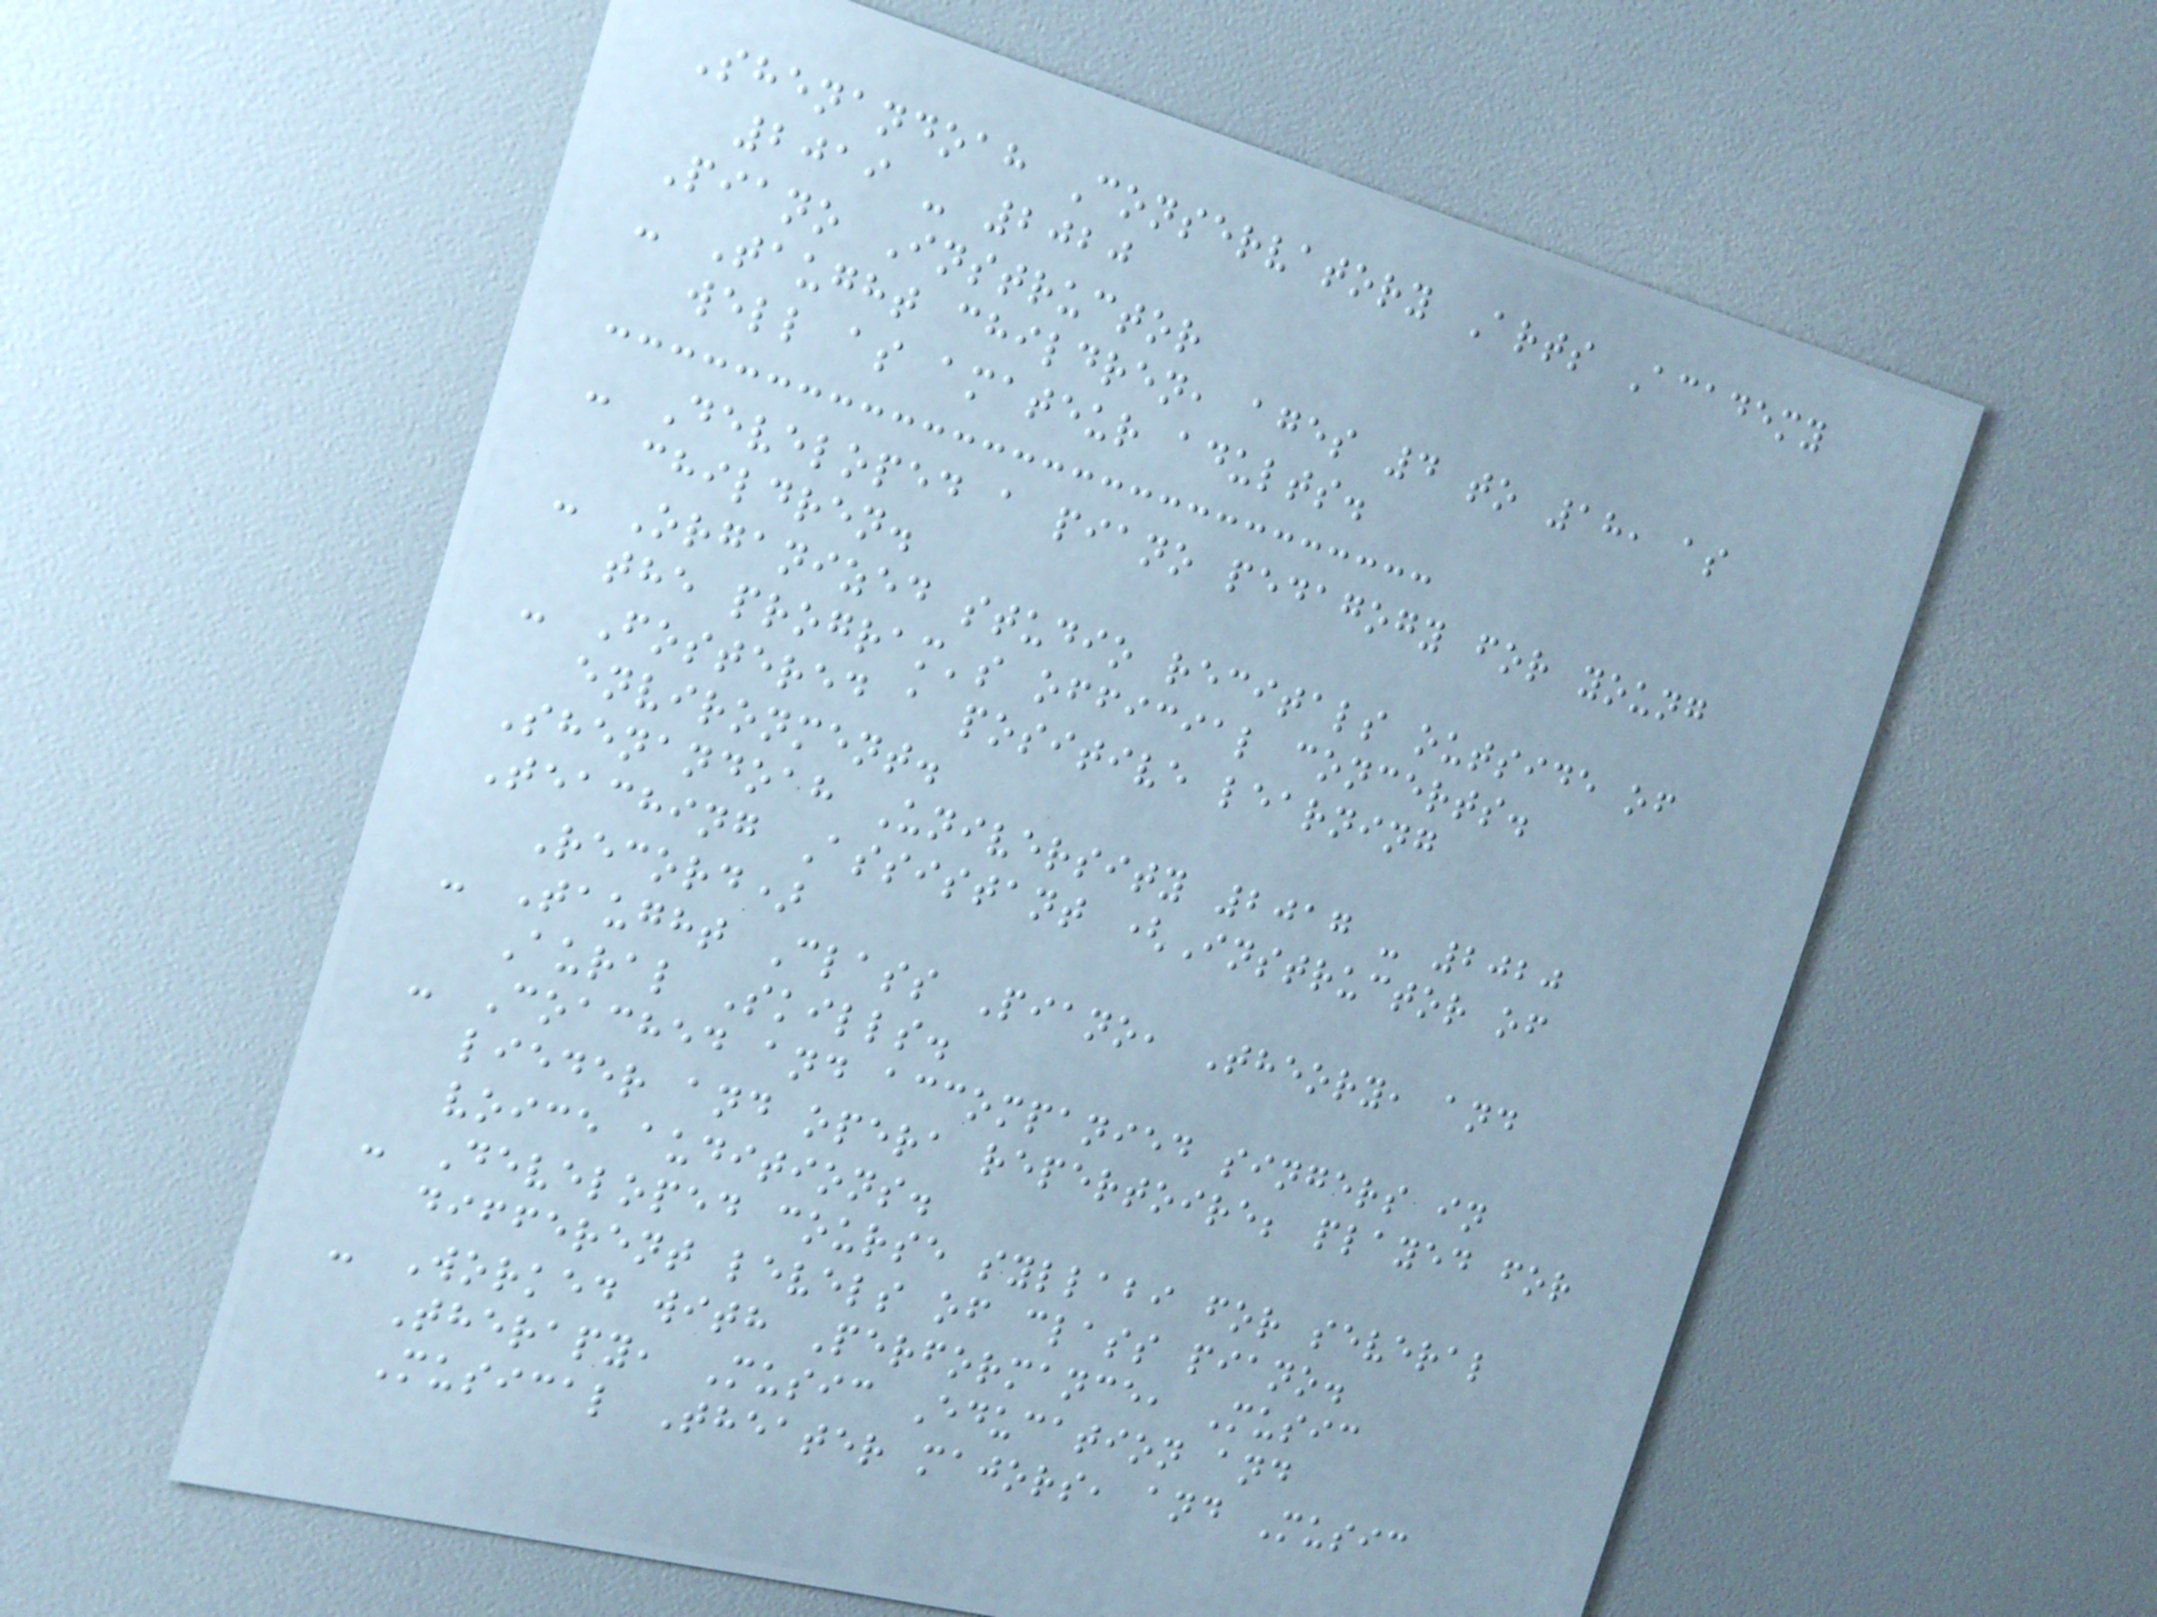Shenandoah Conservatory Arts Academy
2019 - 2020
Piano Instructor
- Taught children, ages 4 to 18, as
well as amateur adults.
- Developed a piano pedagogy for young
children.
- Organized studio recitals outside of
the program's official concerts.
- Fostered a positive learning
environment.
Shenandoah University 2017 - 2020
Teaching Assistant (Instructor of
Record)
- Taught Class Piano, Theory, and
Aural Skills.
- Coached and accompanied singers in
lieder and opera repertoire; played for
voice auditions.
- Developed course syllabi for several
different levels of class piano.
- Worked with Performance, Music
Therapy, Music Education and
Musical Theater majors, and Music
